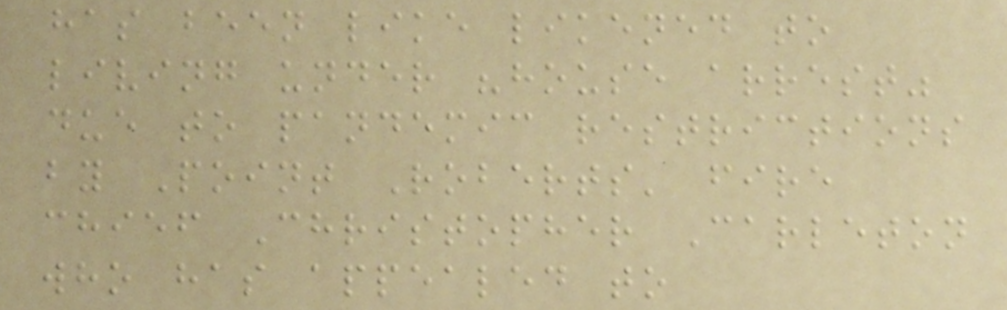has been like likened to
living under "house arrest"
due to pandemic restrictions
by Point Roberts' fire
chief Christopher Carleton
who has appealed to
